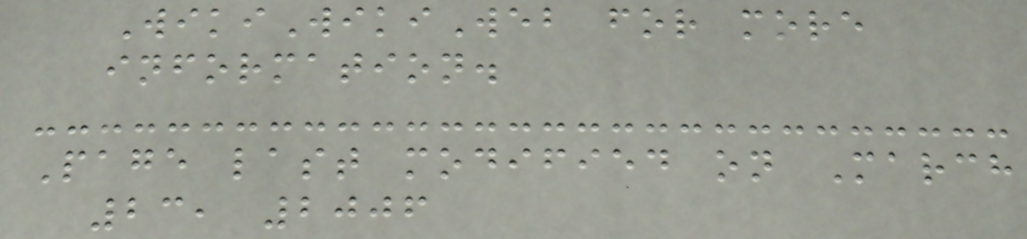WikiWikiWeb for more
information.
Page last modified on March
23, 2006
